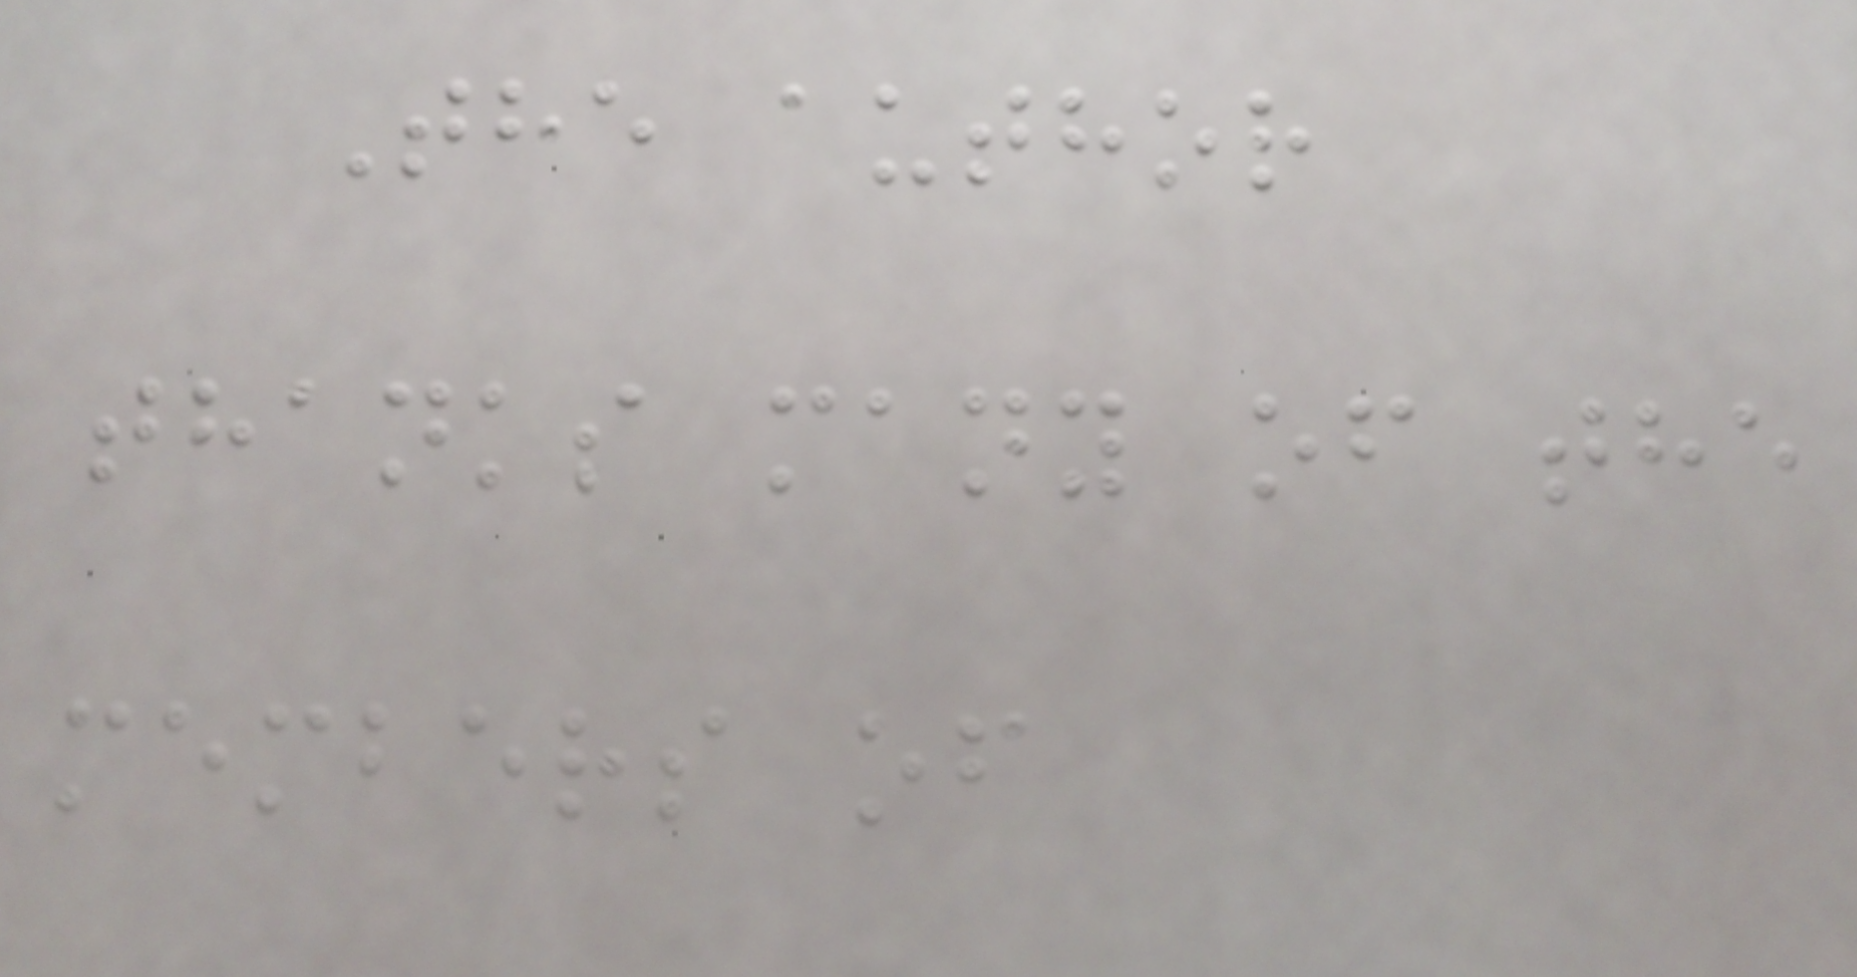The author
thanks many of the
members of
